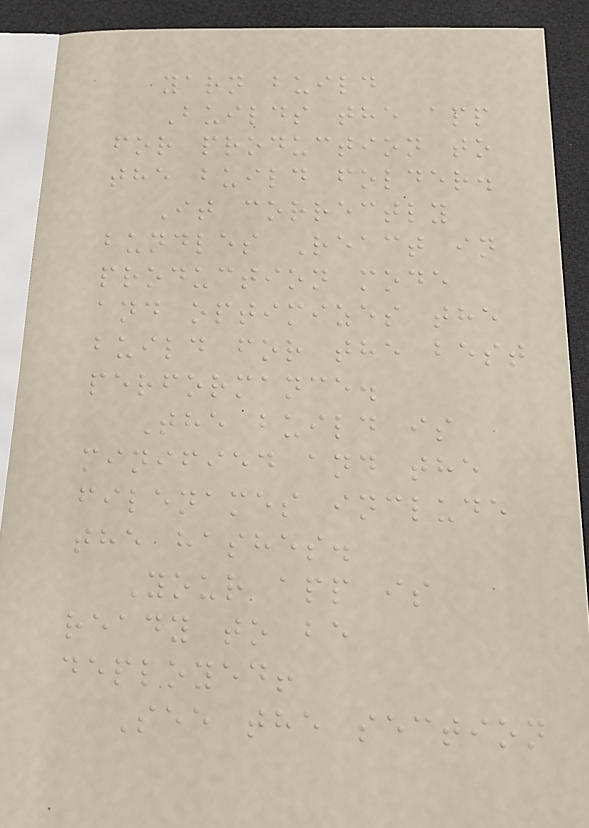yarn build
Builds the app
for production to
the build folder.
It correctly
bundles React in
production mode
and optimizes the
build for the best
performance.
The build is
minified and the
filenames include
the hashes.
Your app is
ready to be
deployed!
See the section
